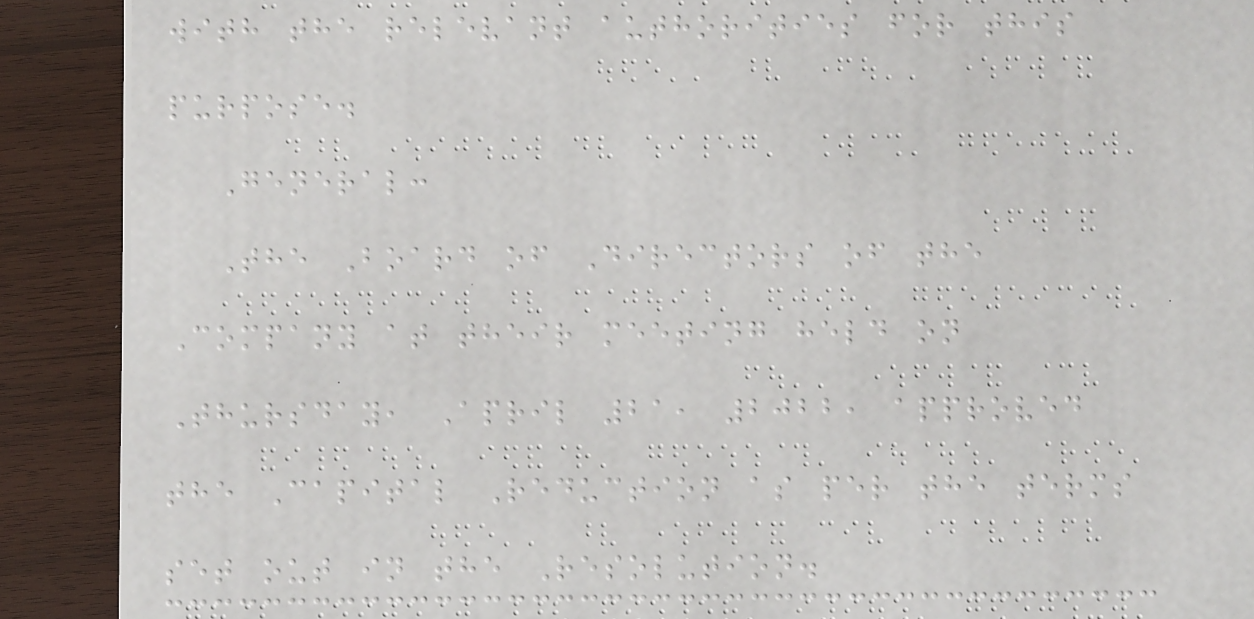with the relevant authorities for this
purpose.
General:
The Board of Directors of the
Company at their meeting held on
Thursday, April 21, 2022, approved
the Capital Reduction as per the terms
set out in the Resolution.
